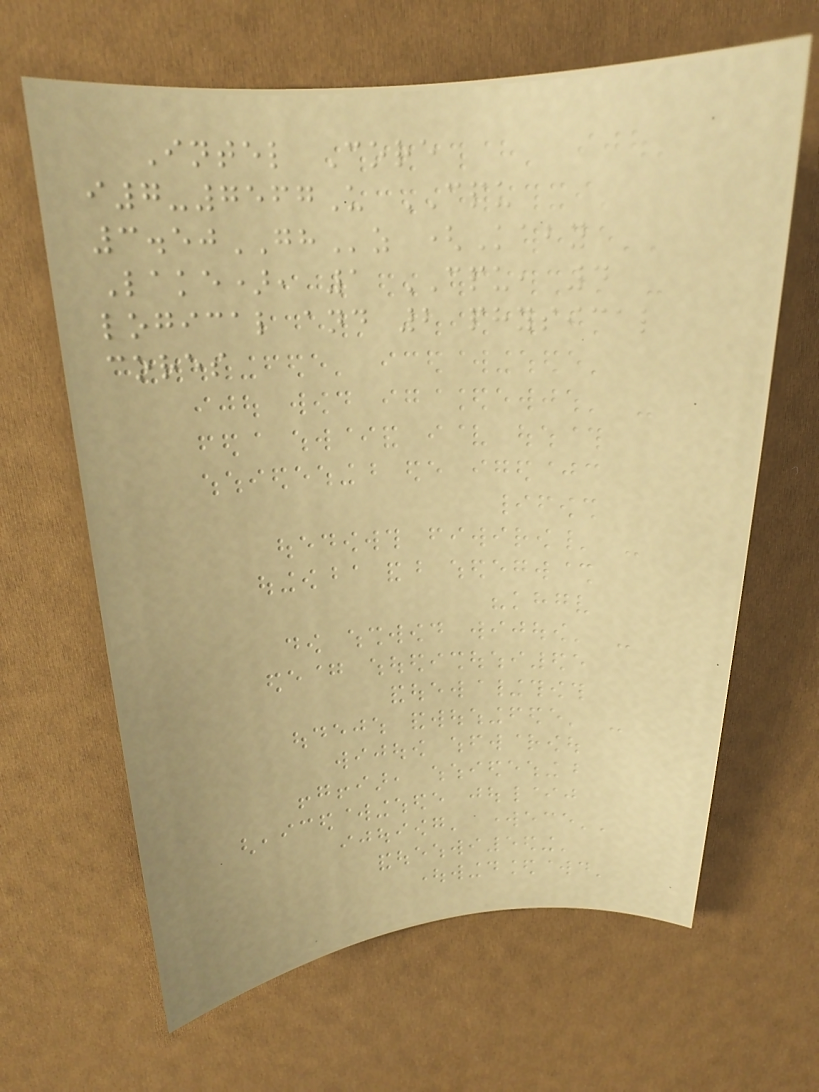Intel Core
i7-7567U CPU
3.50GHz (Kaby
Lake), 1 CPU, 4
logical and 2 physical
cores
